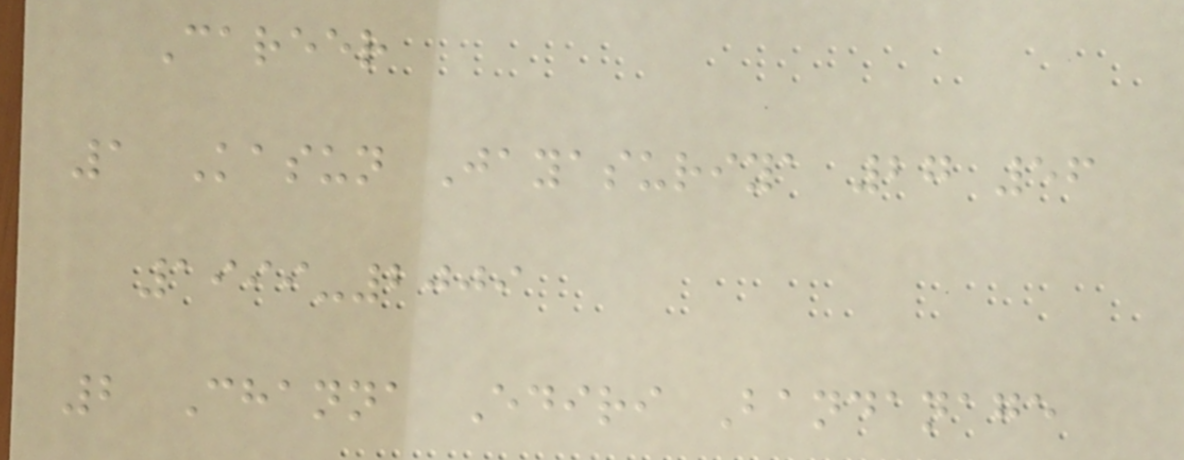Career
1 Kasun Jayasuriya 27 56
1999-2009
2 Channa Ediri Bandanage
